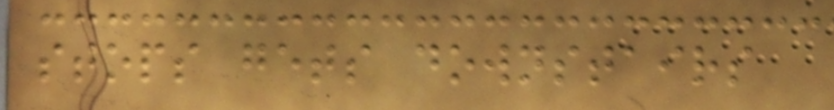stops gets downstairs
